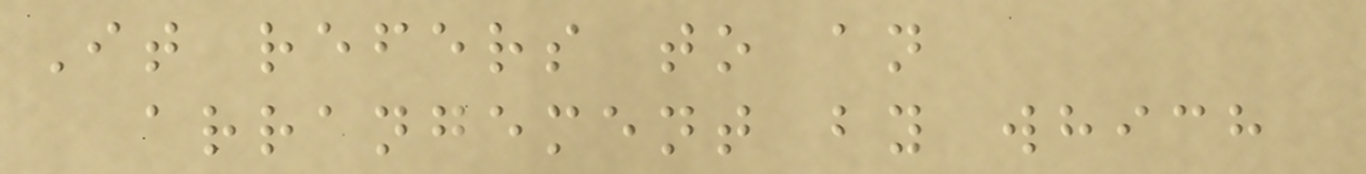It refers to an
arrangement by which
